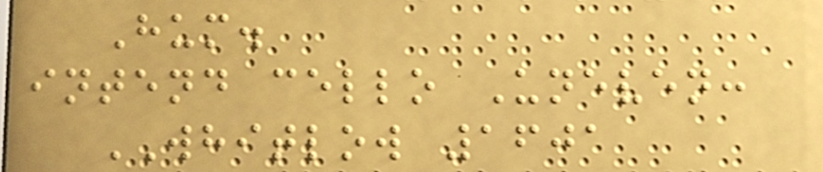Hum.
intend cello Uneven:
WHITLOW 1601
